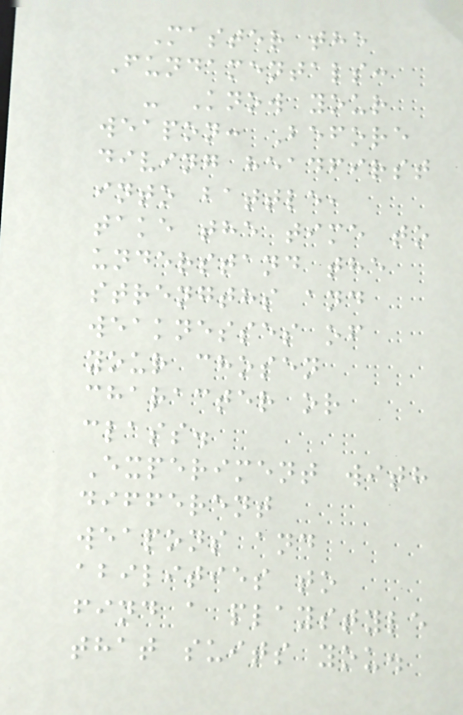Master the
Fundamentals:
- Know your
weapon: Before
diving headfirst
into battle,
take the time to
understand the
strengths and
weaknesses of
your chosen
character or
class.
Experiment with
different
weapons and
abilities to
find a playstyle
that suits you.
